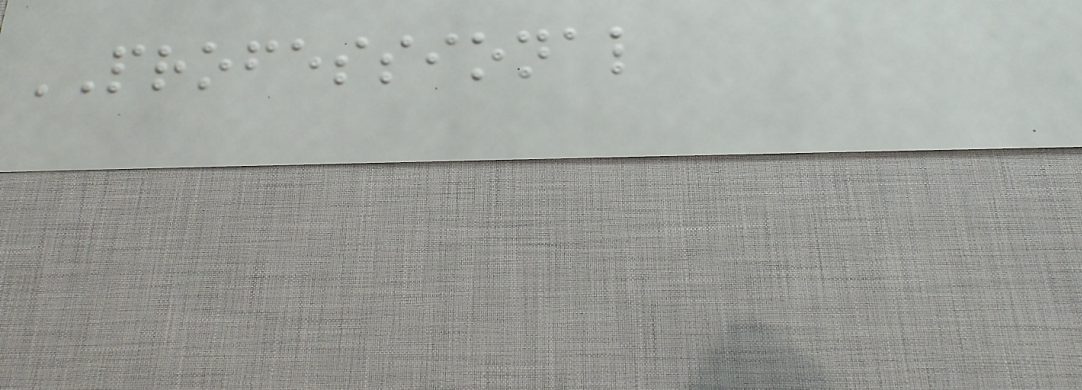PROFESSIONAL
